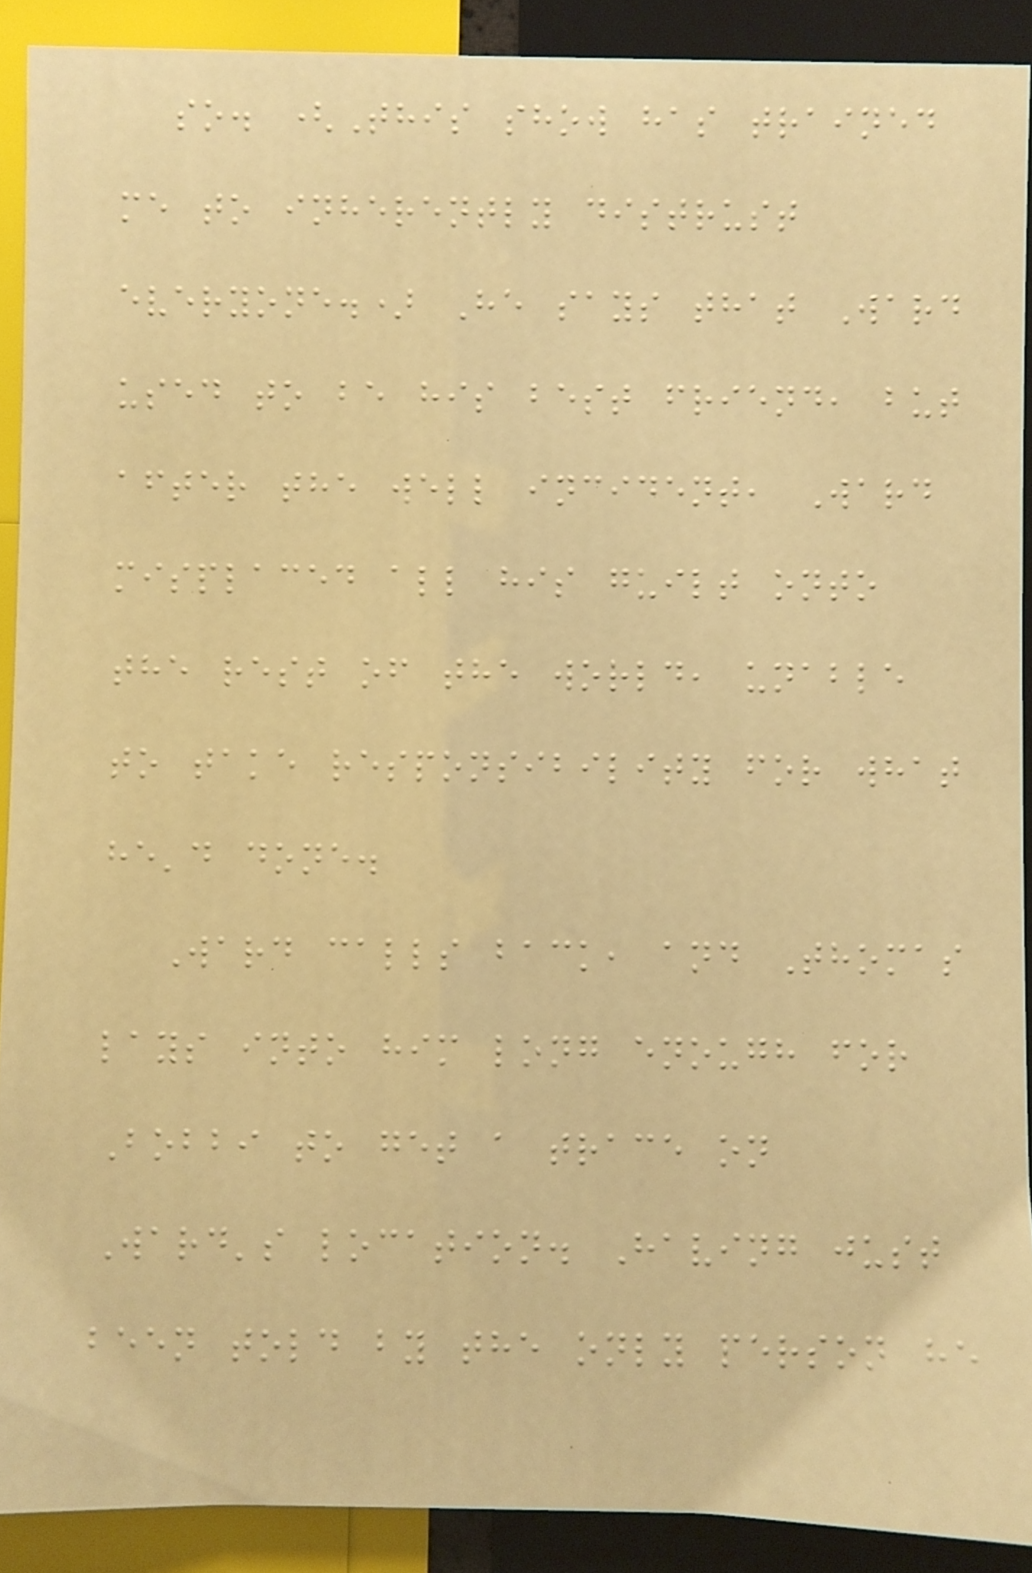so. (This show has trained
me to inherently distrust
everyone.) He says that Ward
used to be his best friend, but
after the well incident, Ward
misplaced all his guilt onto
the rest of the world, unable
to take responsibility for what
he'd done.
Ward calls back, and Thomas
lays into him long enough for
Bobbi to get a trace on
Ward's location. Having just
been told by the only person he
